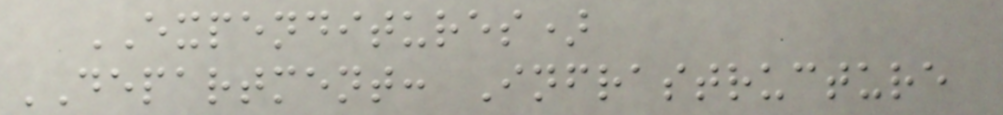EXPENDITURES)
DEPARTMENT: Infrastructure
